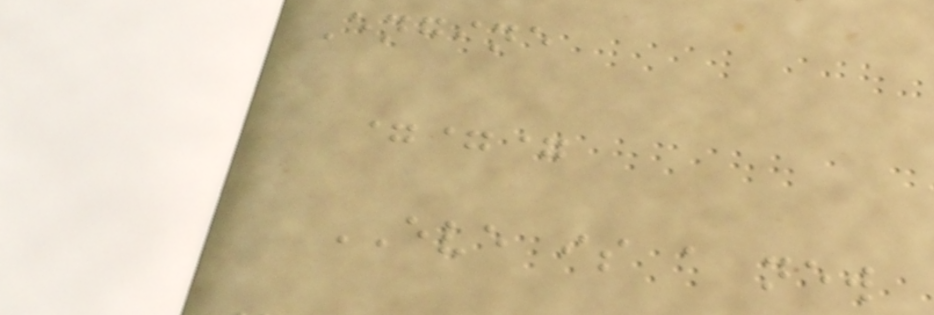Engine
===
EVE is a new
